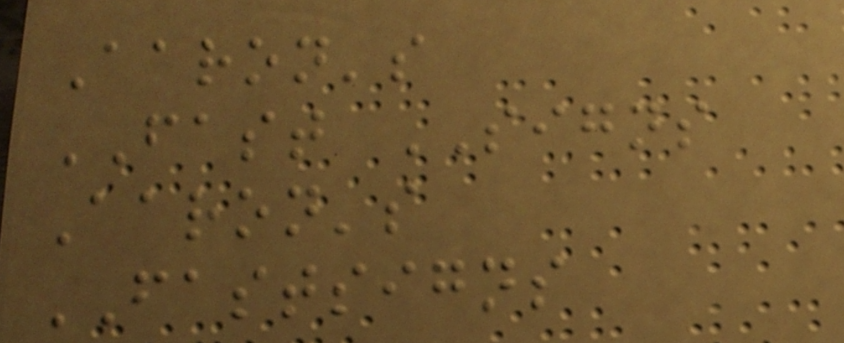Aaron's
FAST SIGNS
Aaron's
FASTSIGNS
